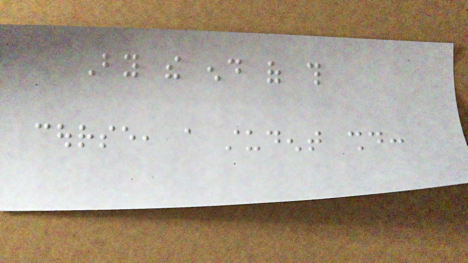By the end of this
course, a student should:
